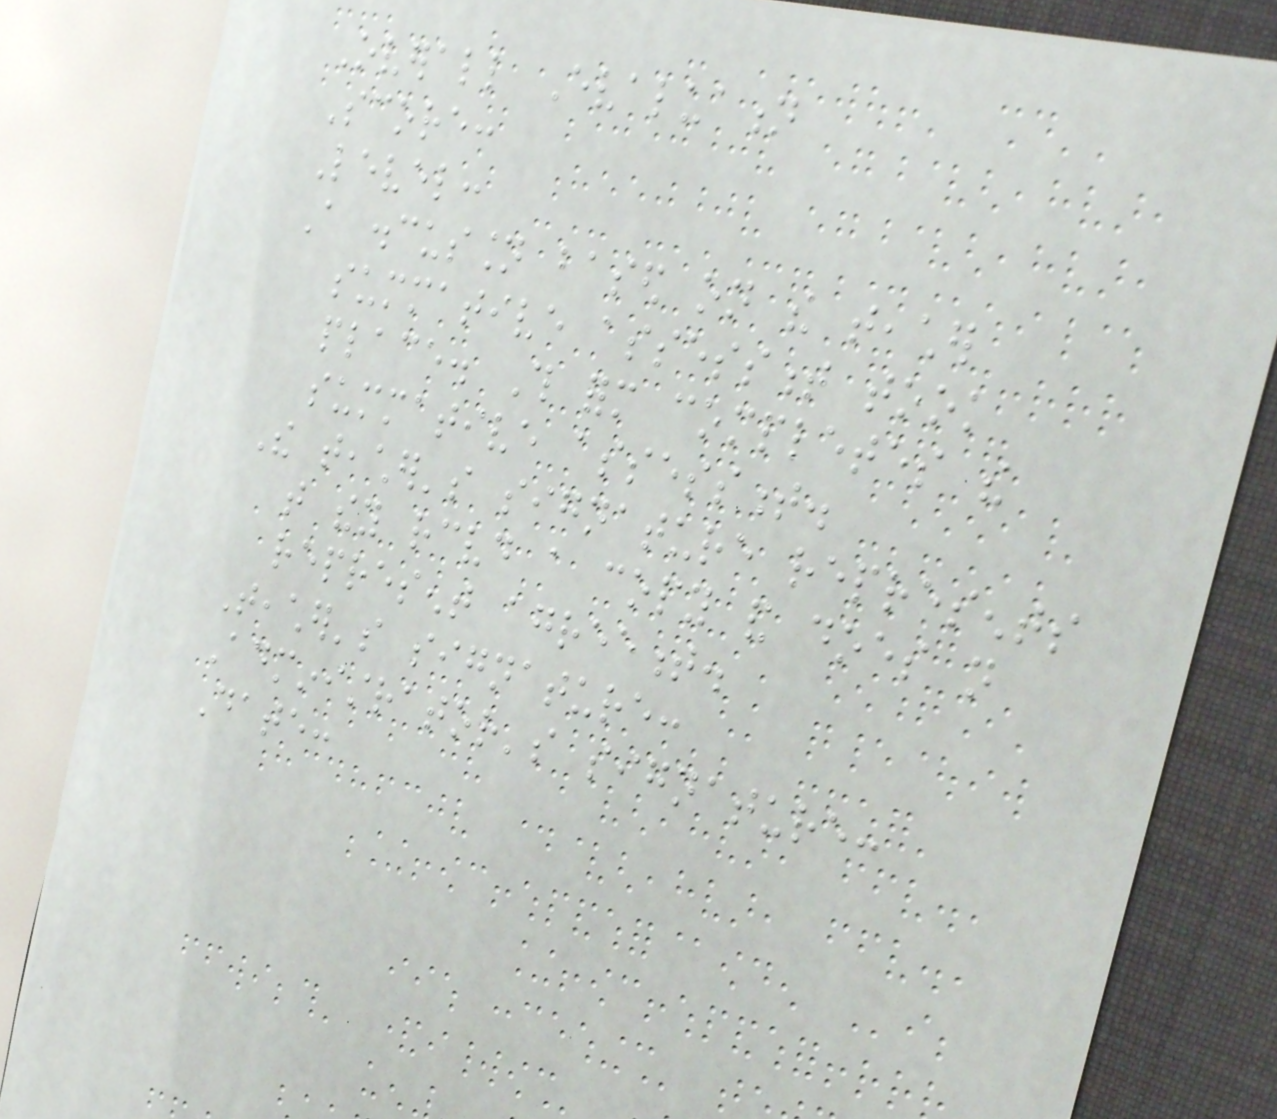Overall Evaluation
Score:
Level:
A discussion based on the teacher
summative assessment took
place. This form completes the
summative assessment.
The teacher's signature represents
that they received a copy and does not
represent agreement.
Teacher's signature:
Administrator's signature:
Date:
